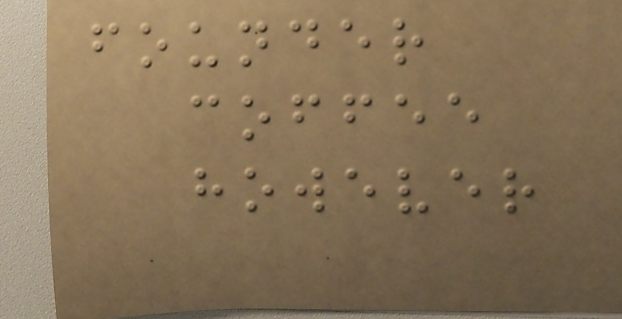founder
coffee
however
